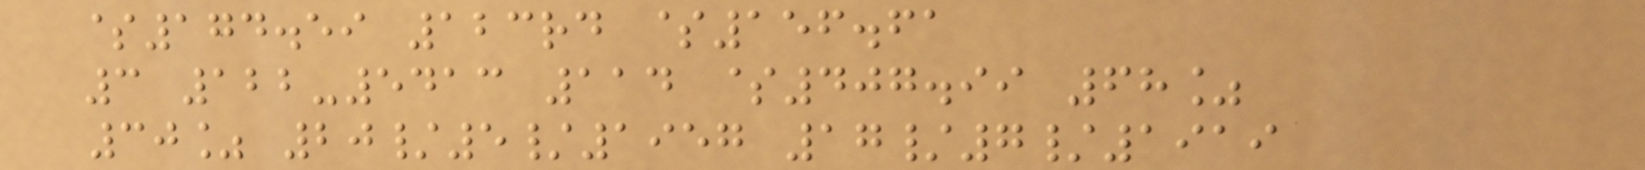$174.59 123rd $156.61
3 122-5413 114 $407.99 68%
30% 20/5/1957 17/7/1919
